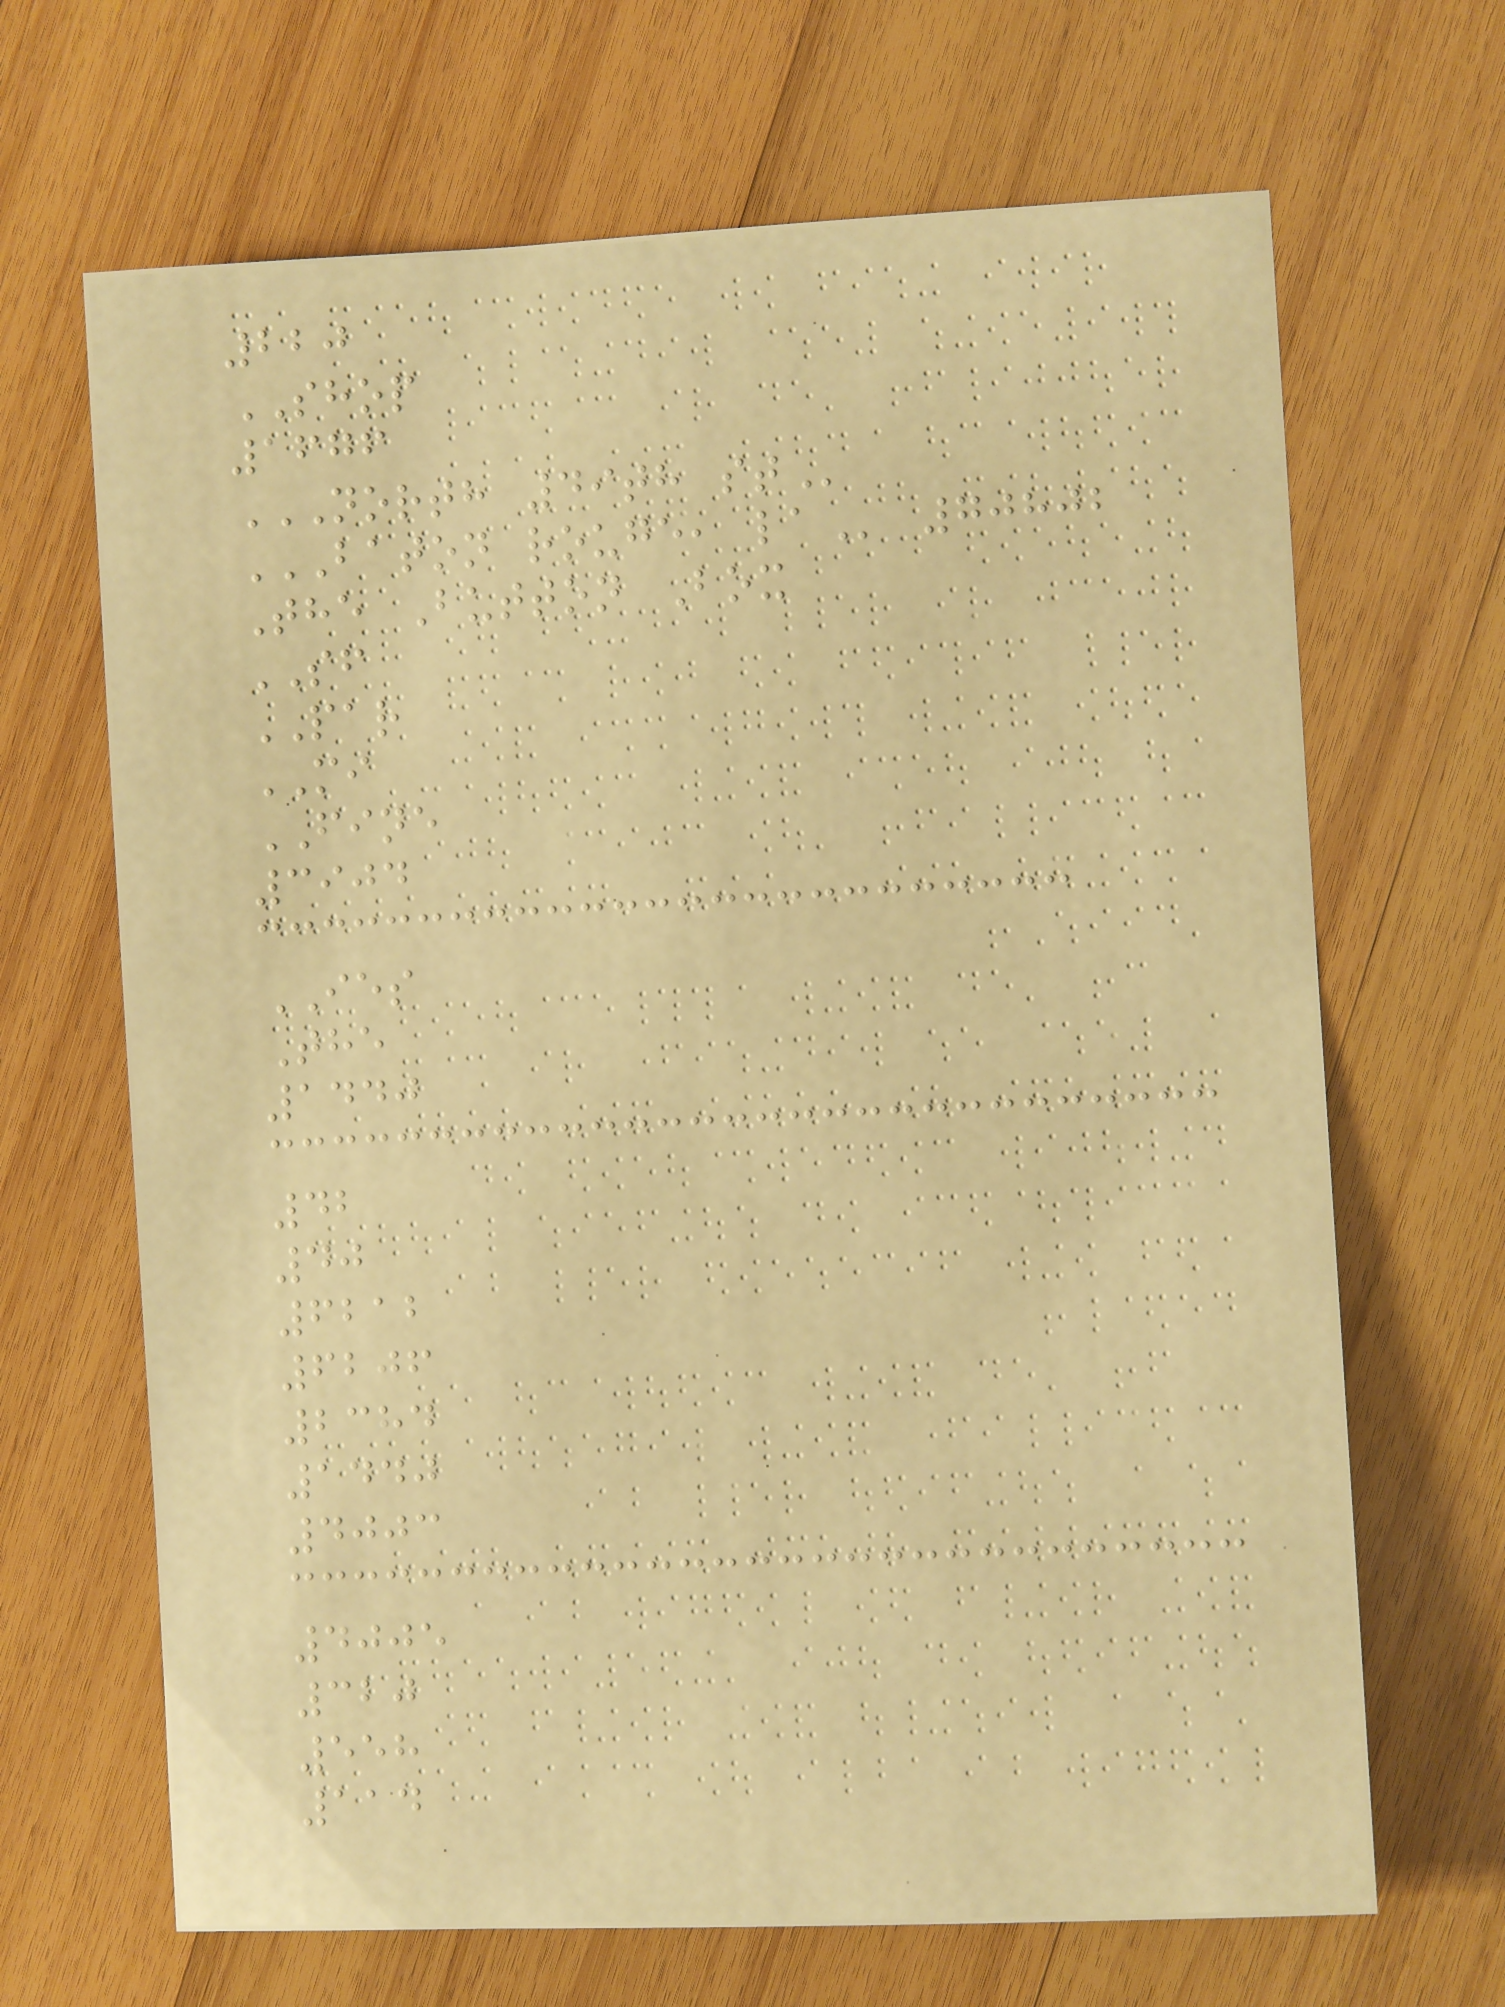220
SHOP
1676
NORTH 49TH ST
BATON ROUGE, LA 70802
The Button Box
SF
PAR
MI
FINE
3904
IES
The
1440
42
40
6212
6206
2384
1440
4003
4005
320
558
114
